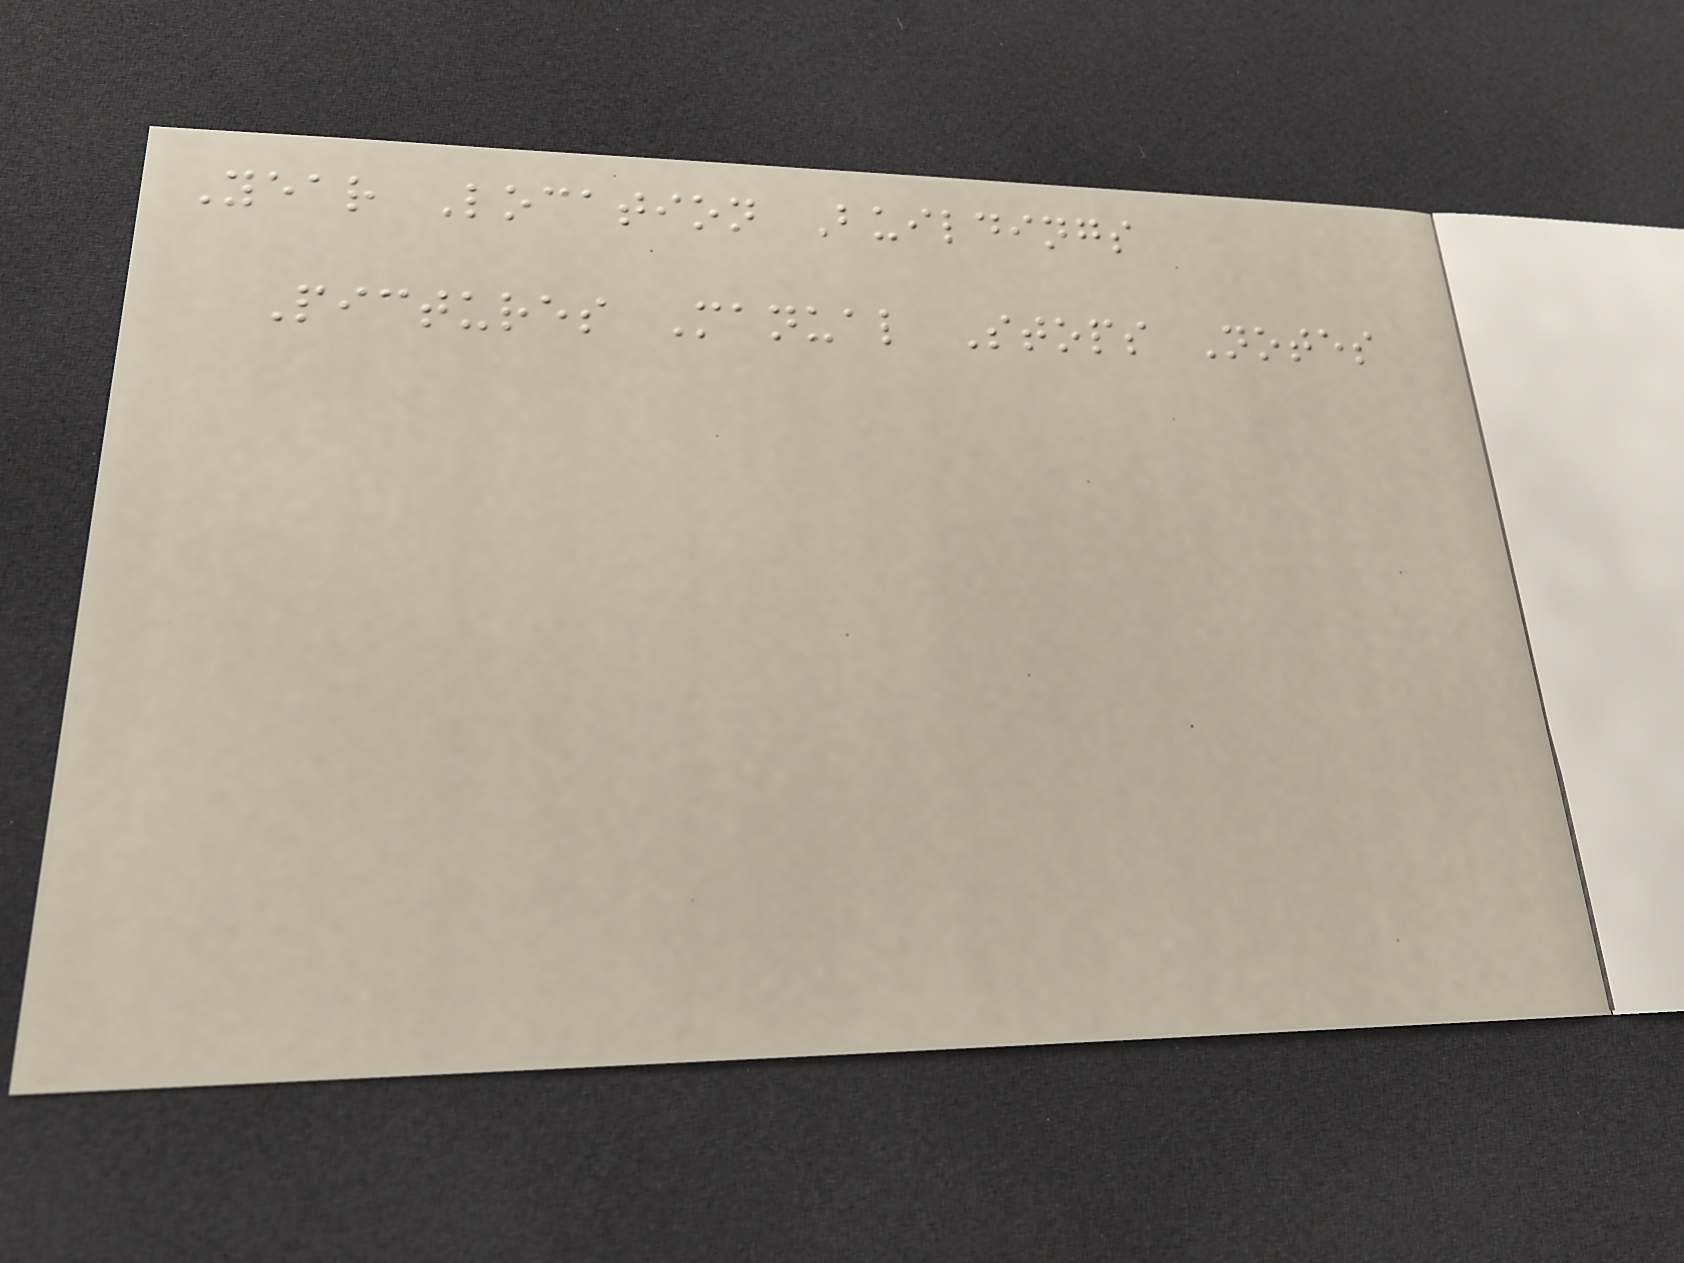Year Location Buildings
Pictures Manual Stops Notes
